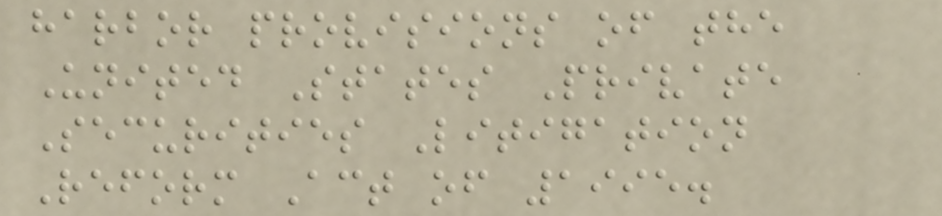harbor provisions of the
United States Private
Securities Litigation
Reform Act of 1995.
